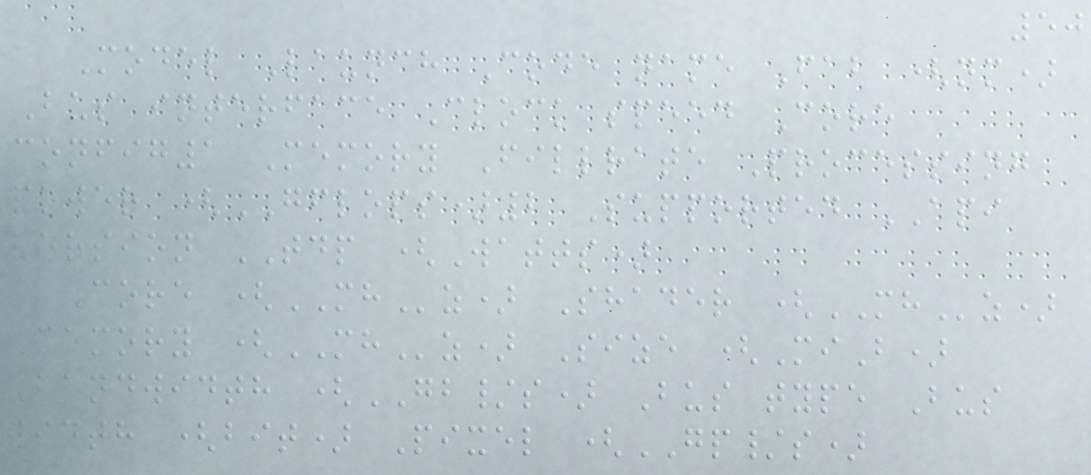50
Model Launch Code name Fab (nm)
Bus interface Clock speed Core
config1 Memory Fillrate Processing
power (GFLOPS)2 Supported API
version TDP (Watts)
Core (MHz) Shader (MHz)
Memory (MHz) Size (MiB)
Bandwidth (GB/s) Bus type Bus
width (bit) Pixel (GP/s)
